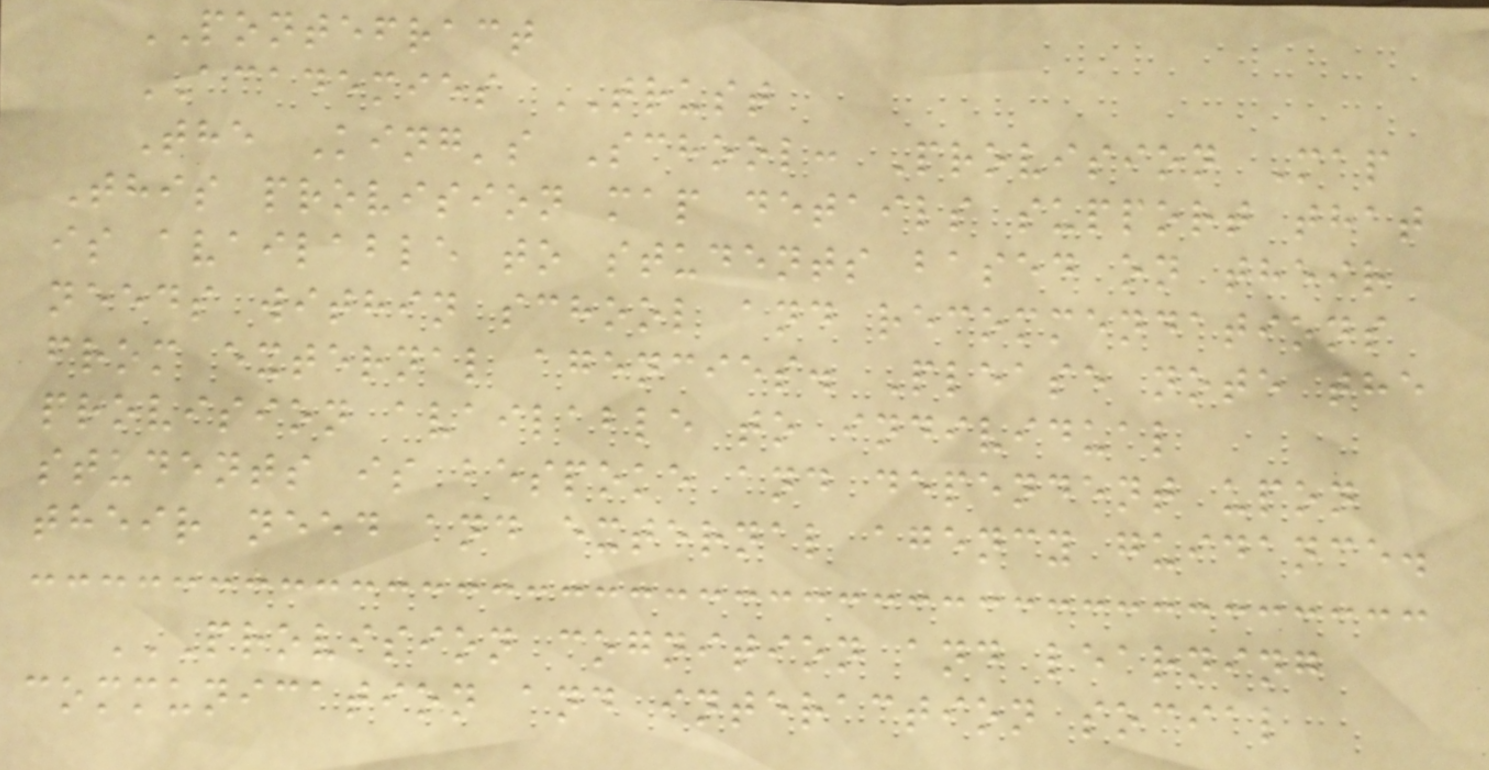PONTEFRACT
ACADEMIES TRUST
The King's School: Provision Map
This provision map details support that
is available to students based on their
needs within school and recommendations
from external agencies. Please note the
provision available to individual
students is bespoke and dependent upon
their need and external agency guidance.
PROVISION COGNITION AND LEARNING
COMMUNICATION AND INTERACTION SOCIAL
